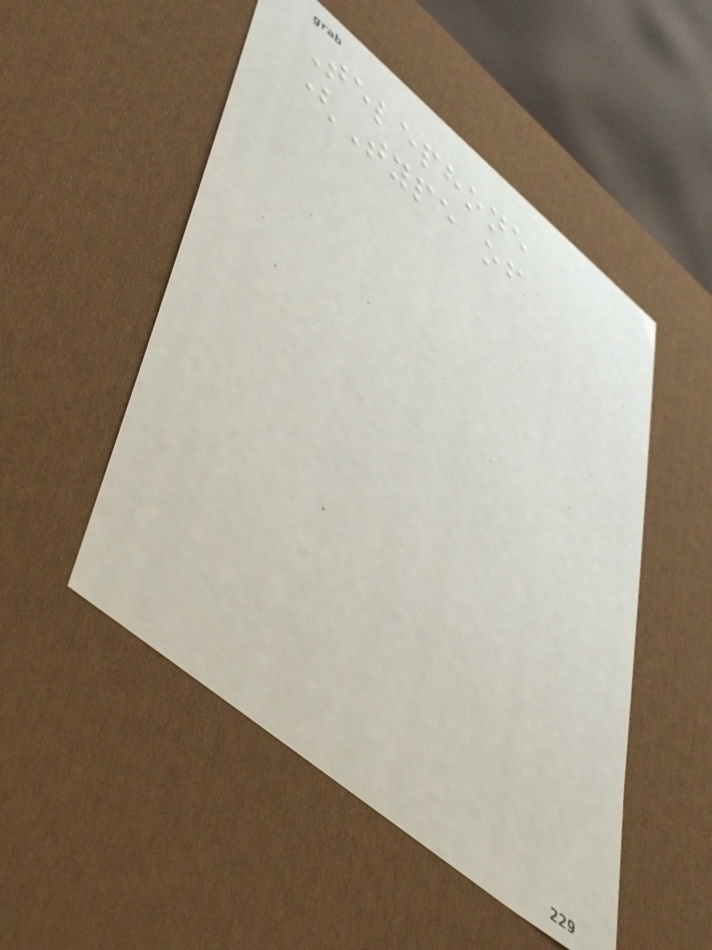Telephone
(Type of
